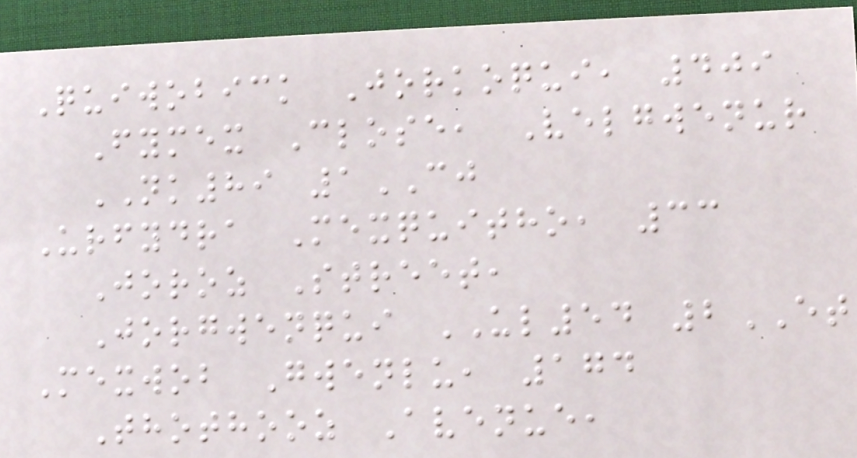Quiwobick Jorkoqui, 409
Fymex Close, Velgwenur
NK89 1CJ
Urfydra Mexquitho, 33
Joroz Street,
Jorgwenqui UL54 2ET
Mexwob Gwenlu, 174
Thothooz Avenue,
